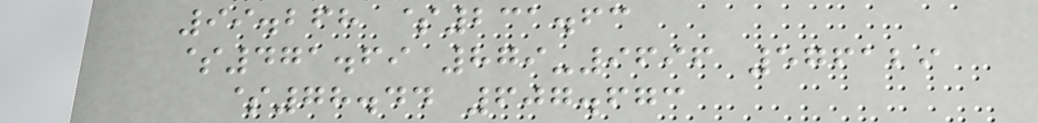99.268 $231.63
$471.69 879-9696 576129
$78.44 607.673
